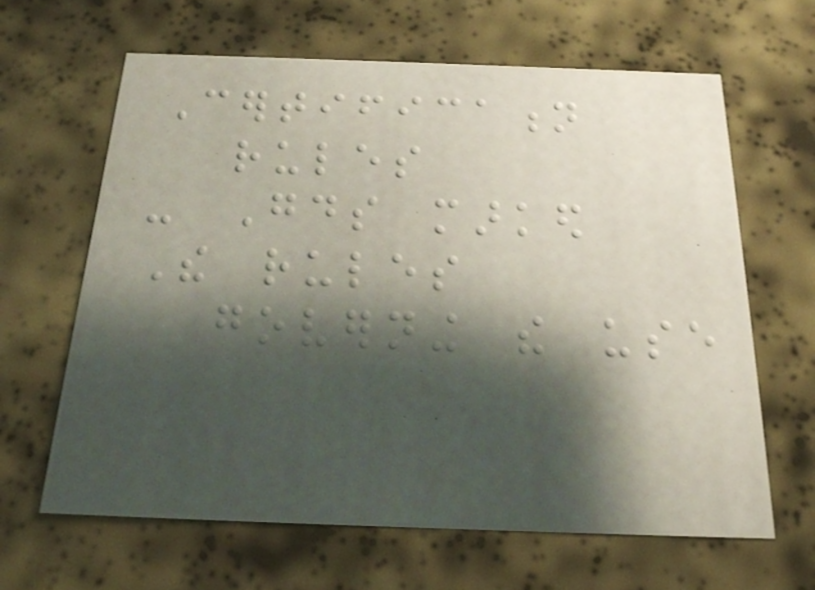Certification
rules
- Goods marked
The rules
governing the use
